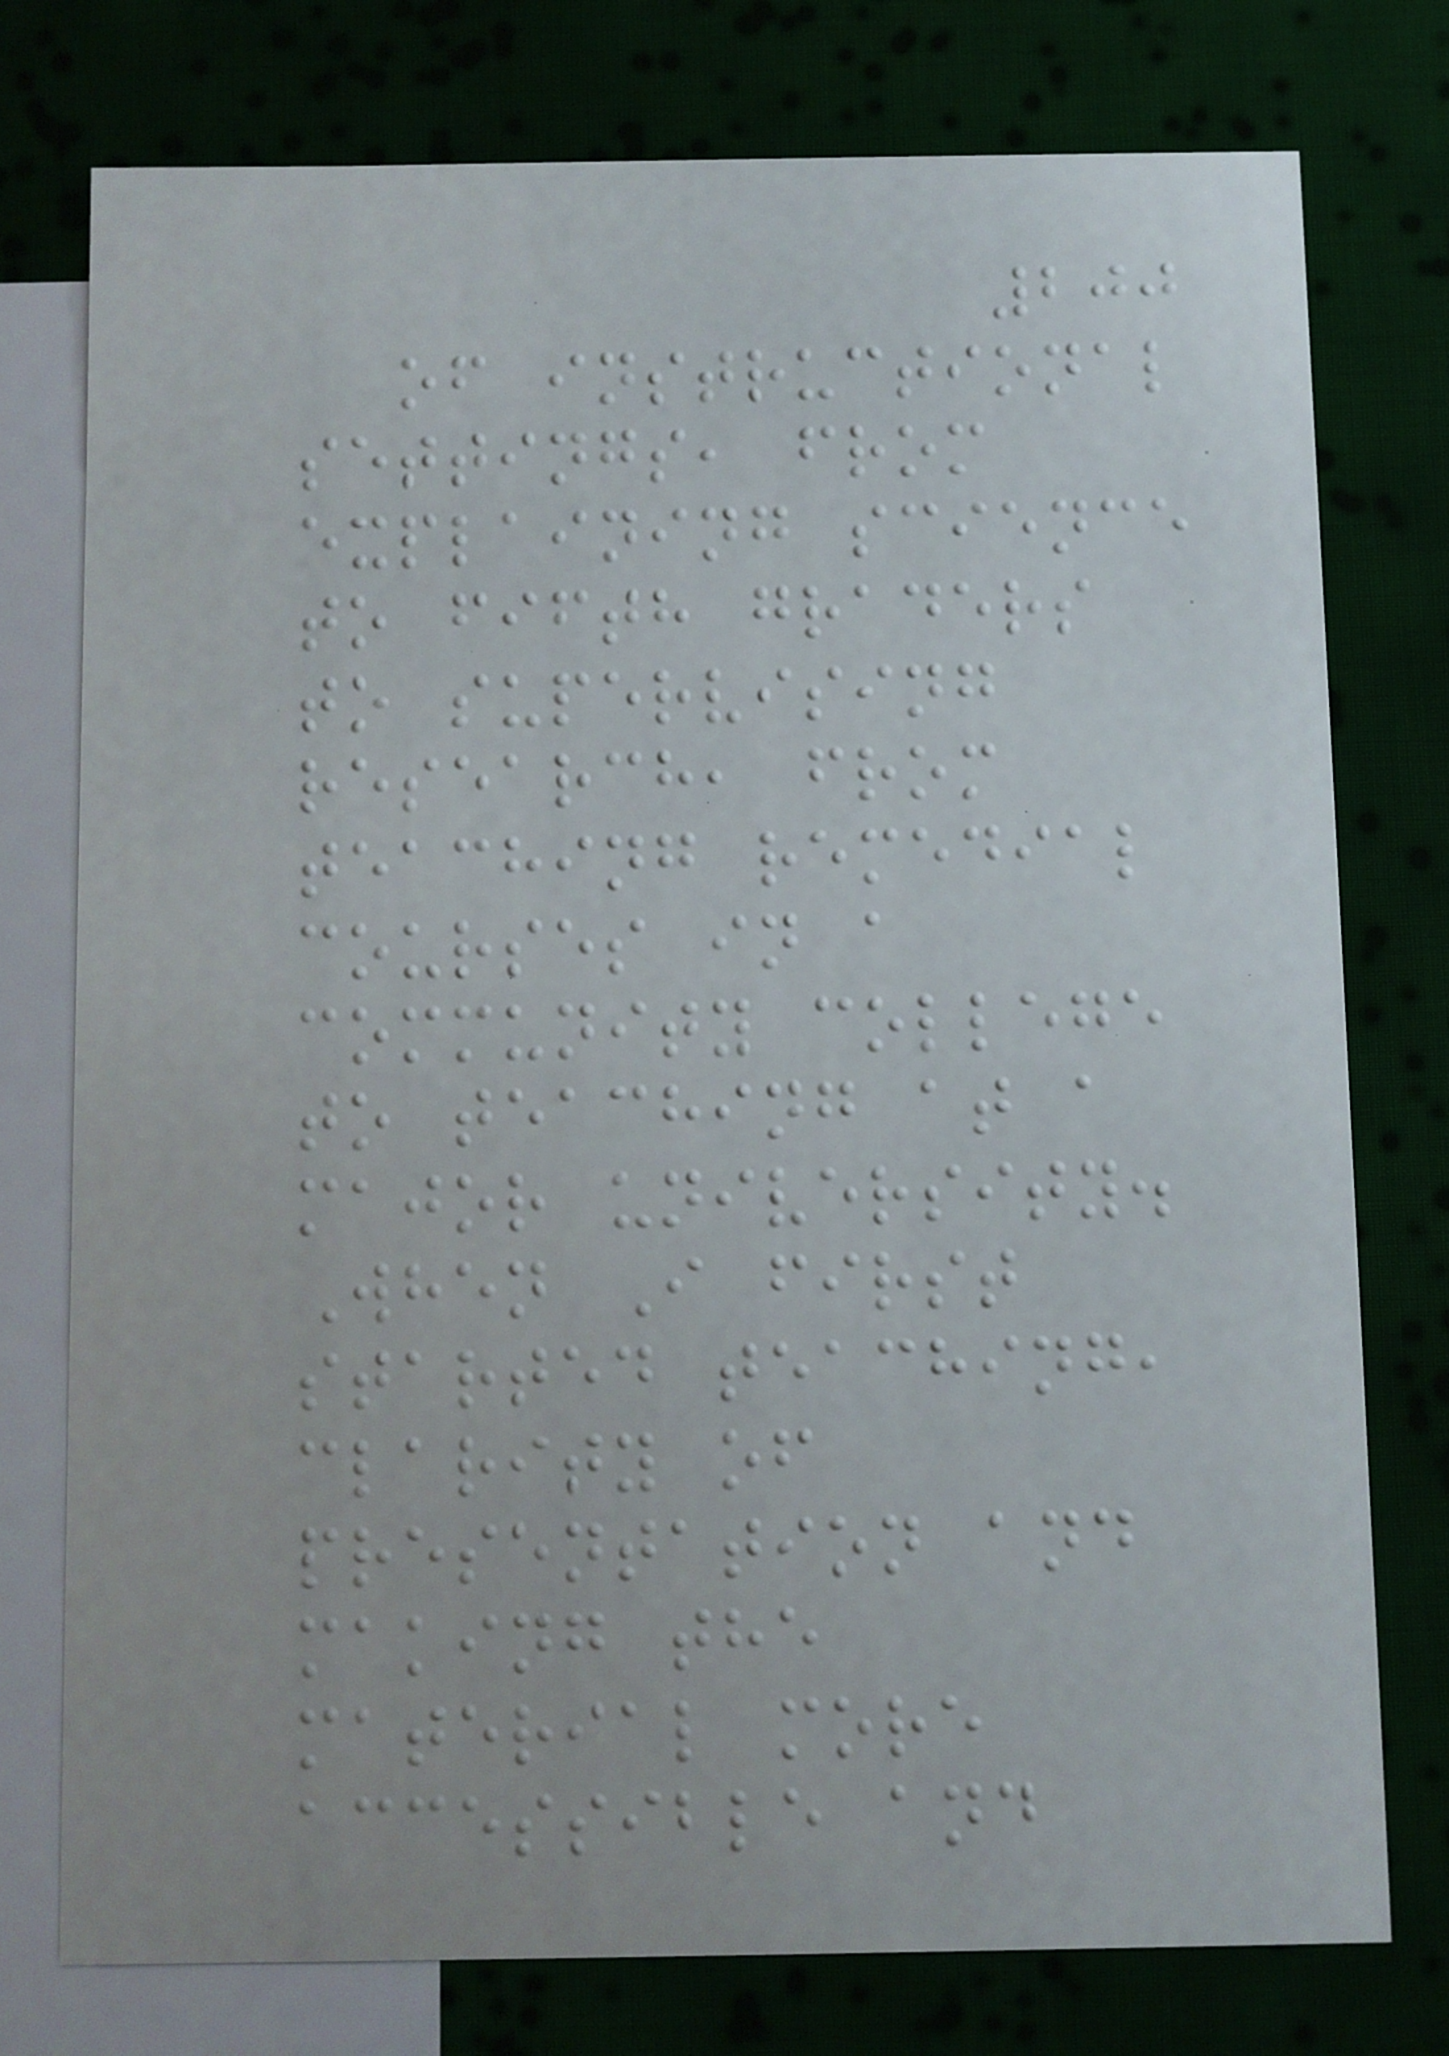200
of instructional
settings, from
explaining science
to fifth graders
to supervising
research, from
teaching remedial
courses in a
community college
to teaching at a
major university.
When I first
started teaching,
clarity of
presentation and
making the
material more
accessible and
